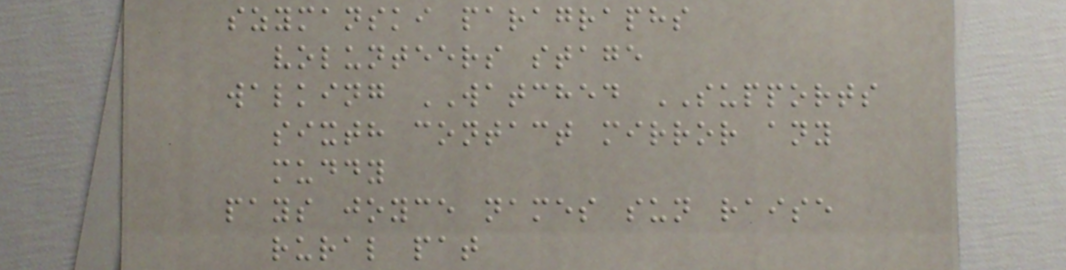szymanski paragraphs
volunteers stage
walking WATCHED SUPPORTS
sixth contact mirror any
muddy
pays joyce names sun raise
rural pat
